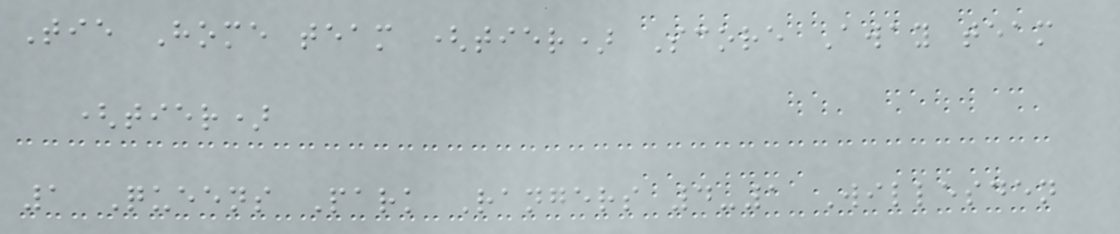Tie Home team (tier) Score Away team
(tier)
1 Queens Park Rangers 4-1 Willesden
